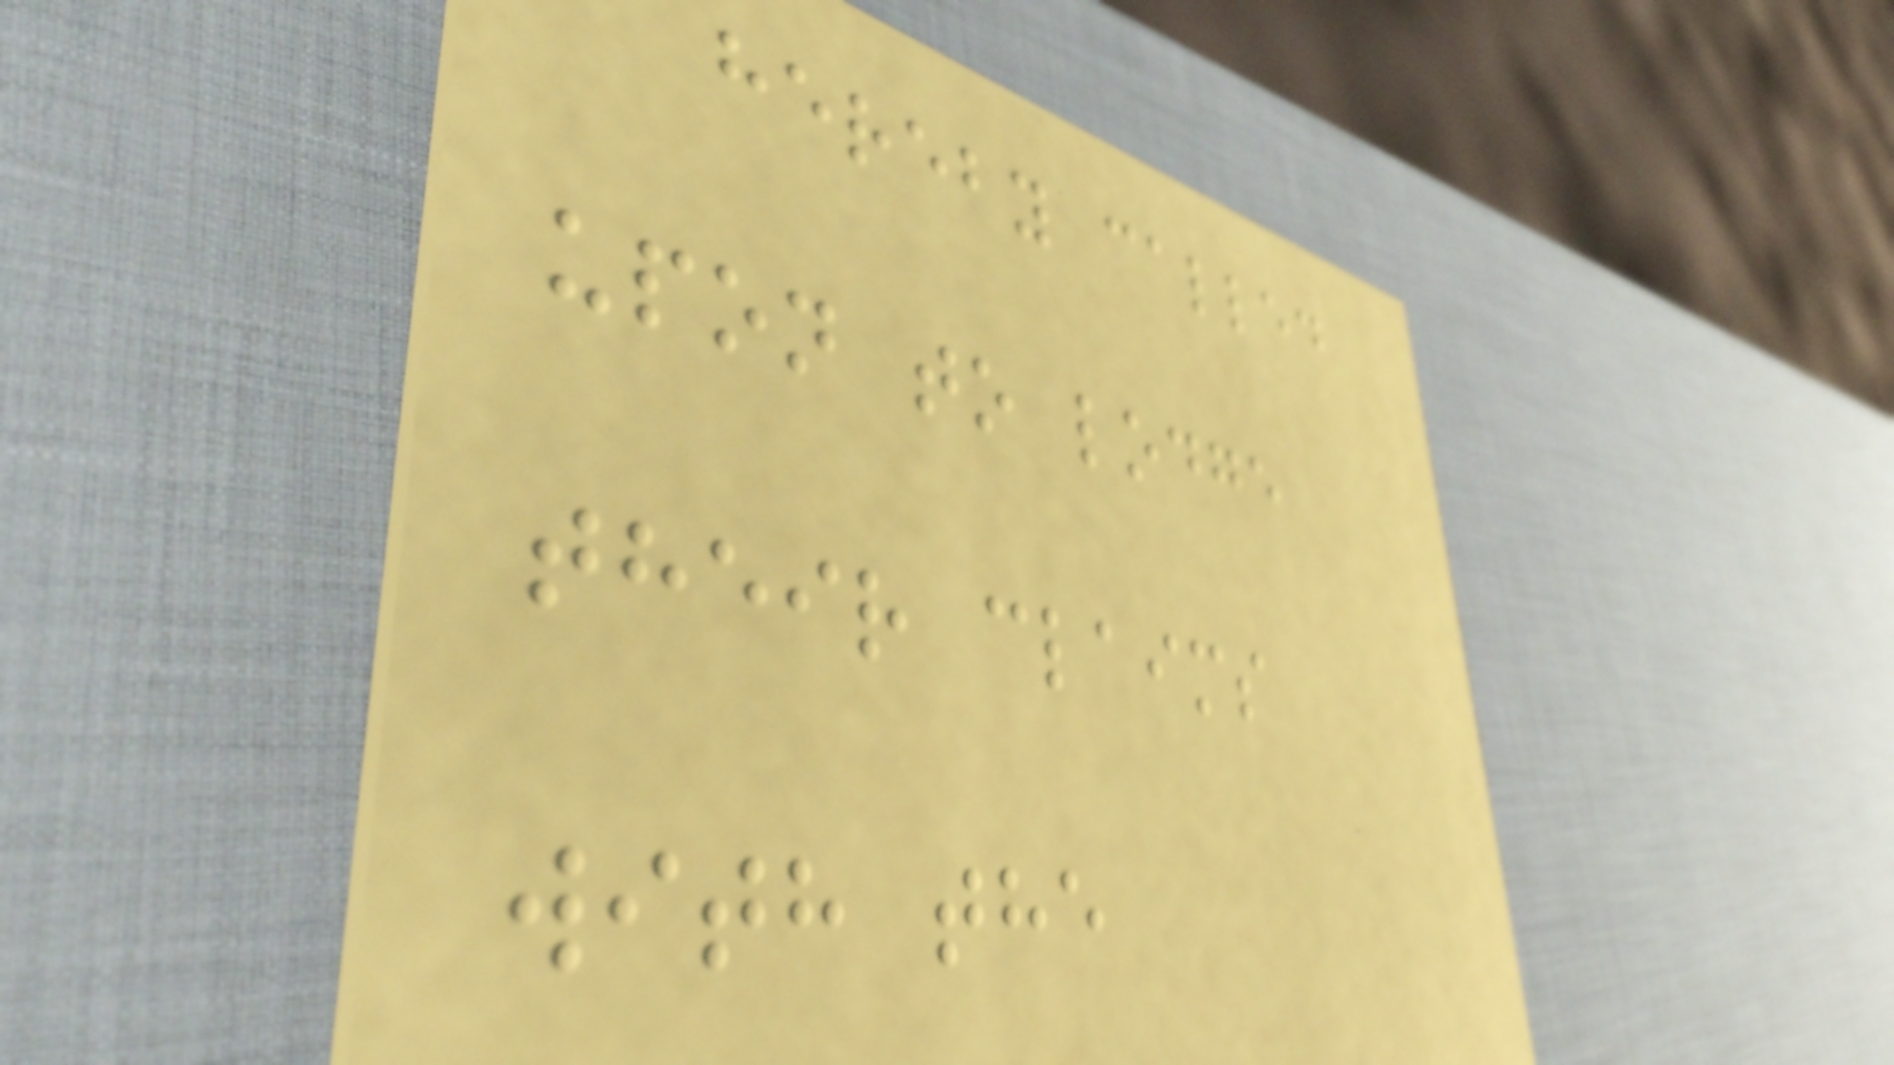hereby called
upon to lodge
their claims
with the
